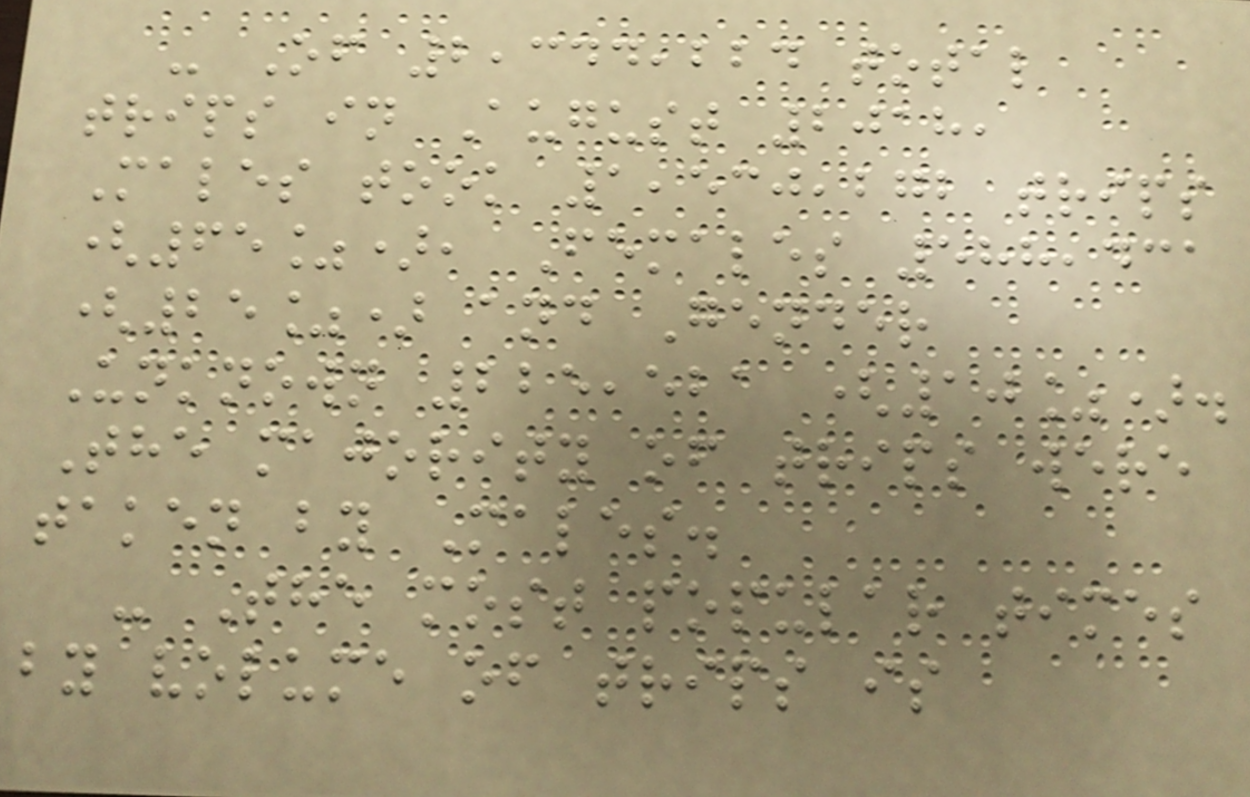- Of 2,344,224 total
trips in August 2018,
Males took 1,530,272 trips
(65%), Females 588,431
(25%) and Gender
Unknown 225,521 (10%).
The majority of trips were
taken by Males.
- The most popular times
by volume of trips is
